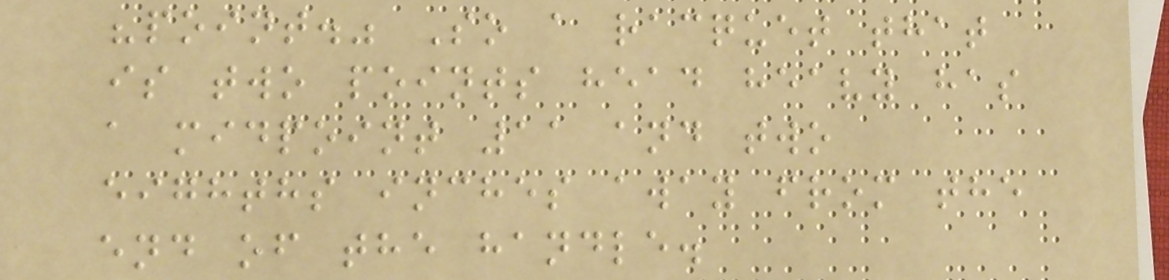"point." So a racquet that
is two points head heavy has
a midpoint 11 and two
eighths inches away from the
end of the handle.
